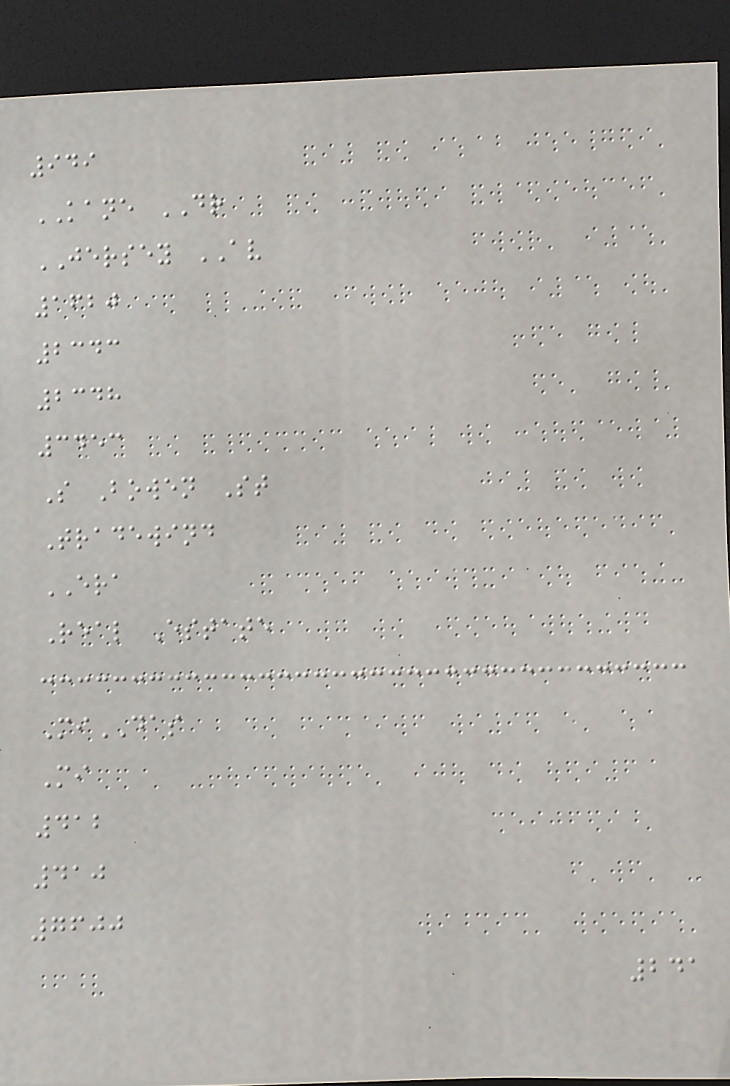949
KANE DR
JERSEY AV
1620
2343
2348
3453
S Bowen St
Tradewind
ERA
Real Estate
MiDAS
Mi
412
410
7600
241
